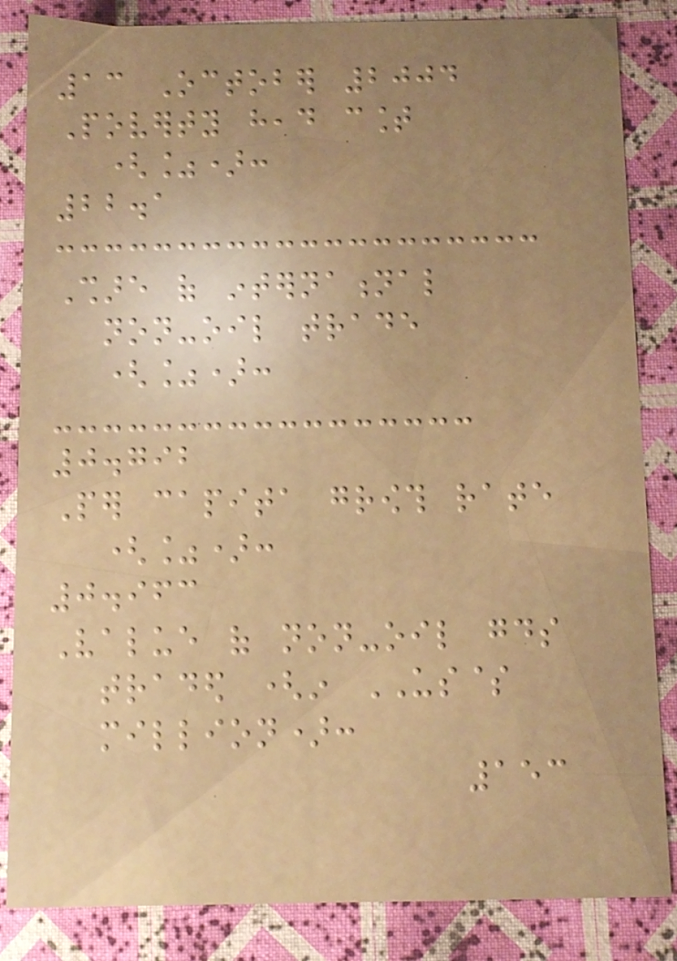13 October 2004
Poverty head count
(%):
22.1
Share of international
non-oil trade
(%):
0.792
Per capita growth rate
(%):
0.963
Value of non-oil goods
traded (in US$
million):
153
